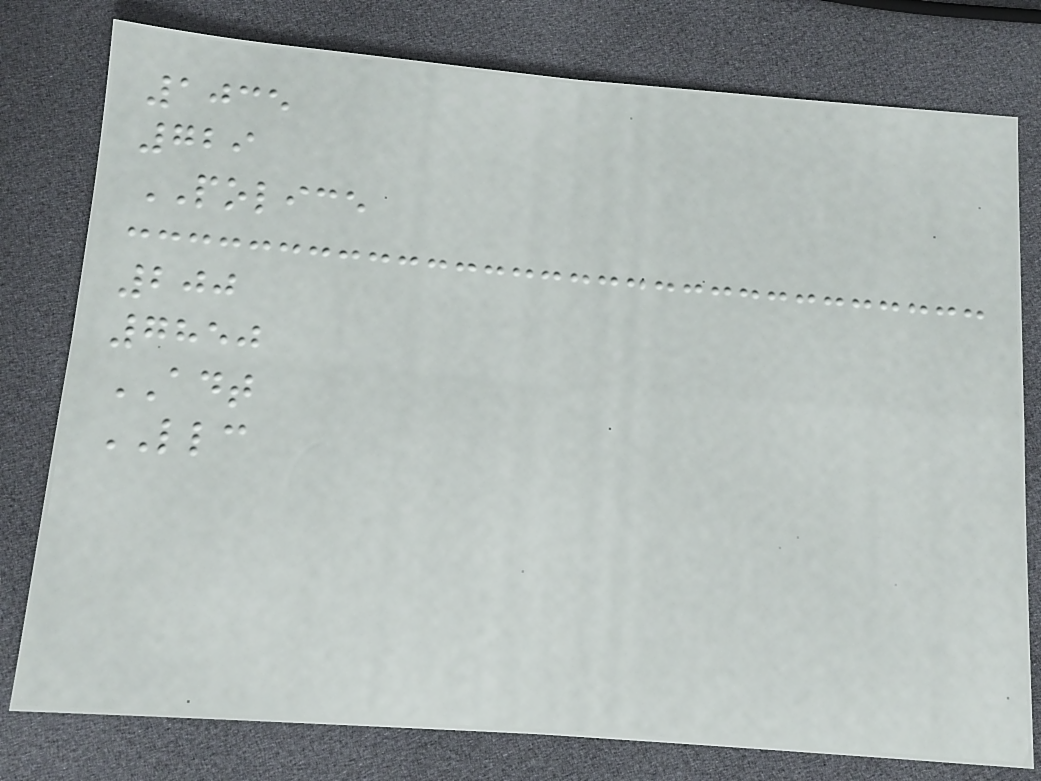1035
729
POLICE
200
7850
ADT
LLC
